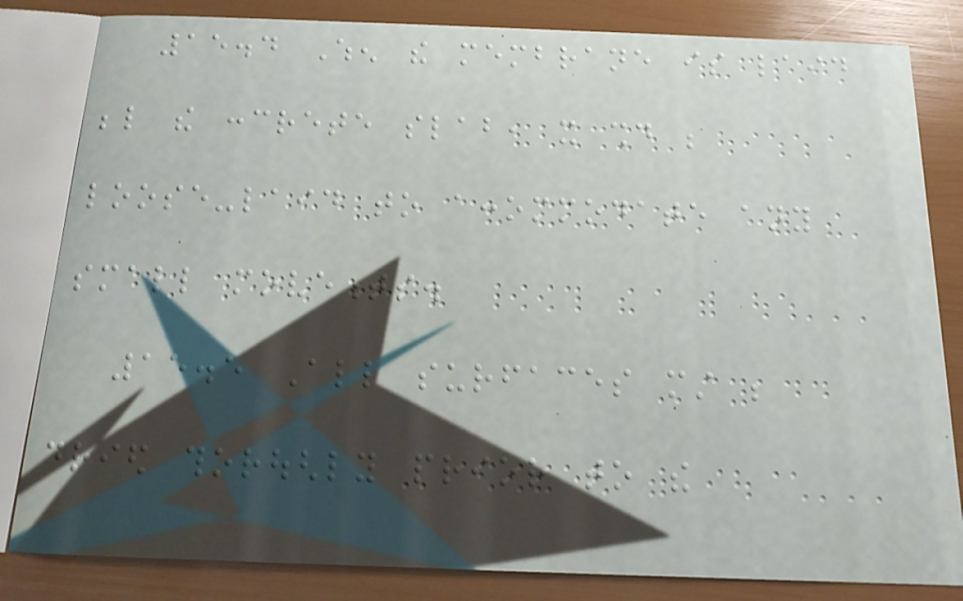15.4 When the membrane is laid
below the concrete slab, it should be
loose-laid to accommodate any
small movements.
15.5 All surfaces must be
dried thoroughly prior to the
